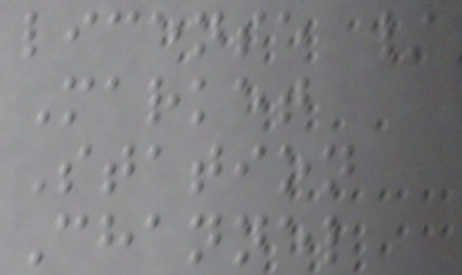license /
Market
Station
Channel
